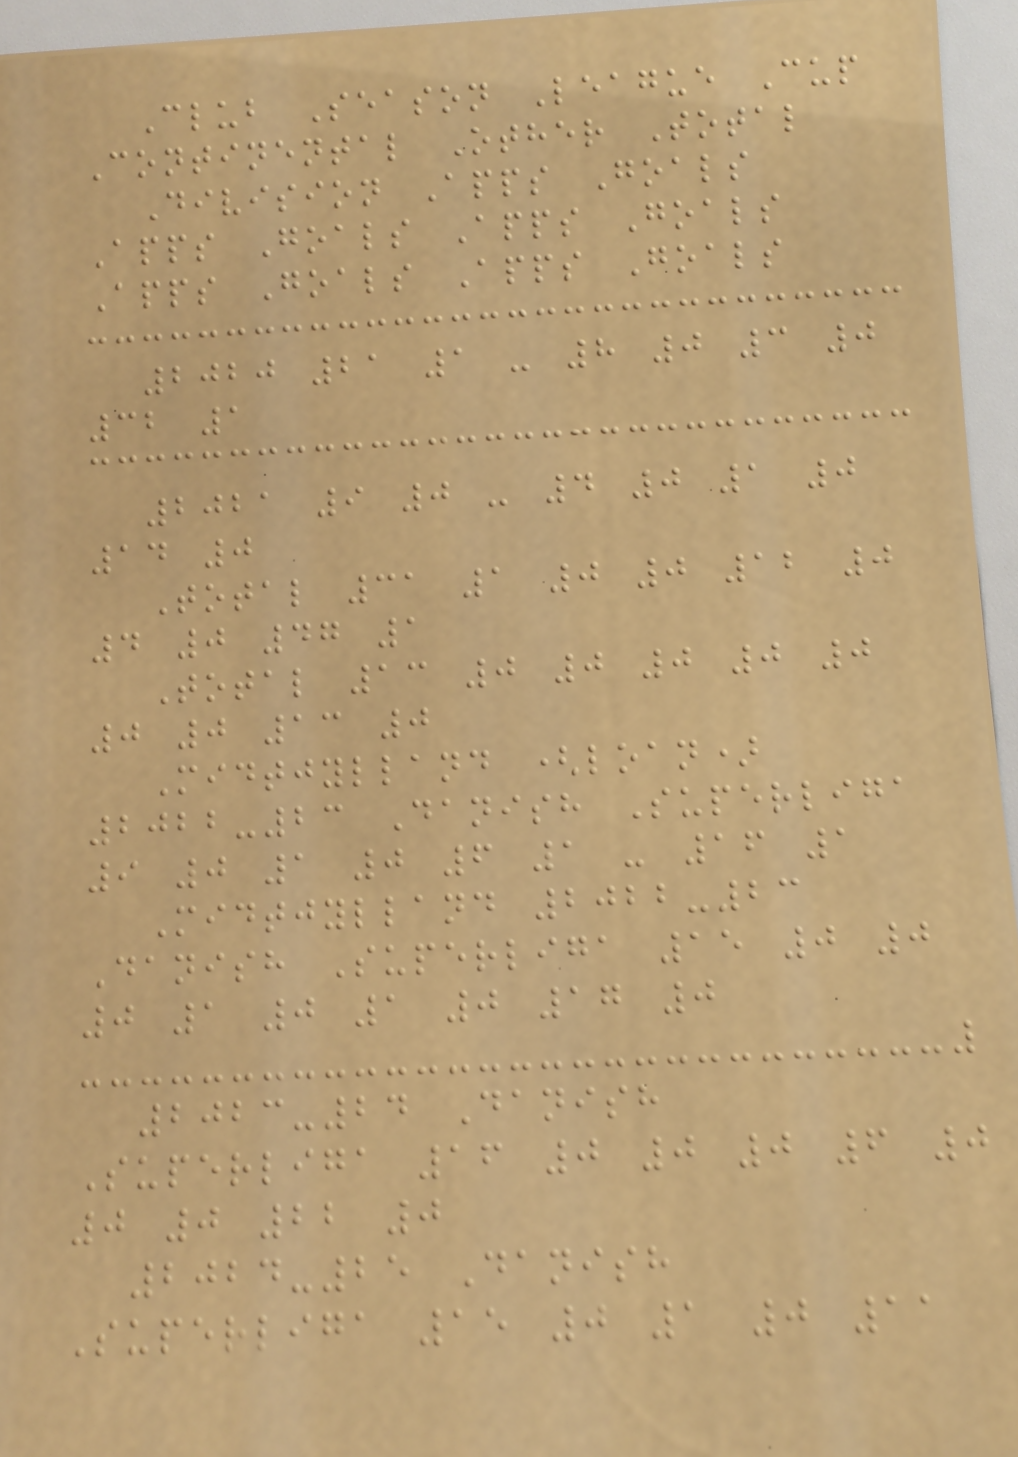Club Season League Cup
Continental Other Total
Division Apps Goals
Apps Goals Apps Goals
Apps Goals Apps Goals
2020 21 1 - 8 0 3 0
32 1
2021 9 0 - 4 0 1 0
14 0
Total 31 1 0 0 12 0
4 0 47 1
Total 13 0 0 0 0 0
0 0 13 0
Midtjylland (loan)
2022-23 Danish Superliga
9 0 1 0 6 1 - 16 1
Midtjylland 2022-23
Danish Superliga 15 0 0
0 1 0 1 0 17 0
2023-24 Danish
Superliga 16 0 0 0 6 0
0 0 22 0
2024-25 Danish
Superliga 15 0 1 0 11
